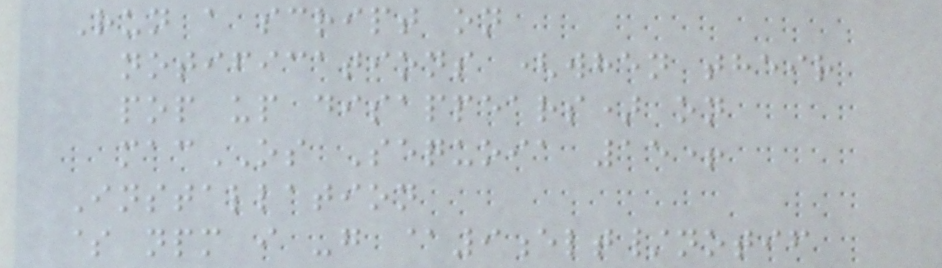Run a script on
notifications (when their
pop up disappears) on
macOS Sequoia 15+
Installation
$ npm i -g @9elt/notif
